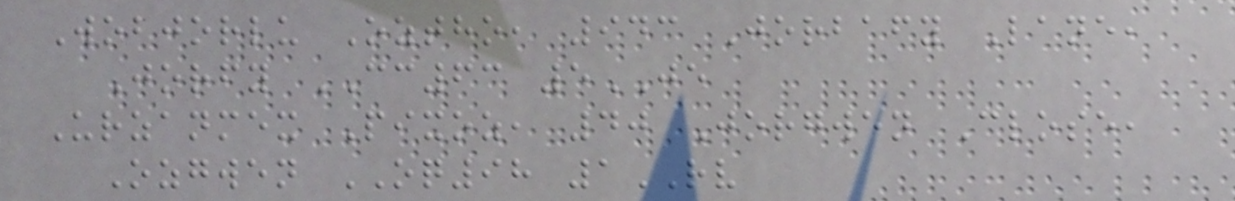Wobjorlu Oztho, 943 Jorbafy Lane,
Jorfy CC63 5JE
Urzanmex Pixoz, 40 Jorgwen Close,
Ozgwen OQ98 1RV
